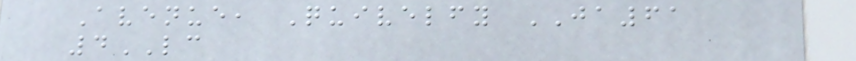Avenue, Quivelfy JA61
4LC
